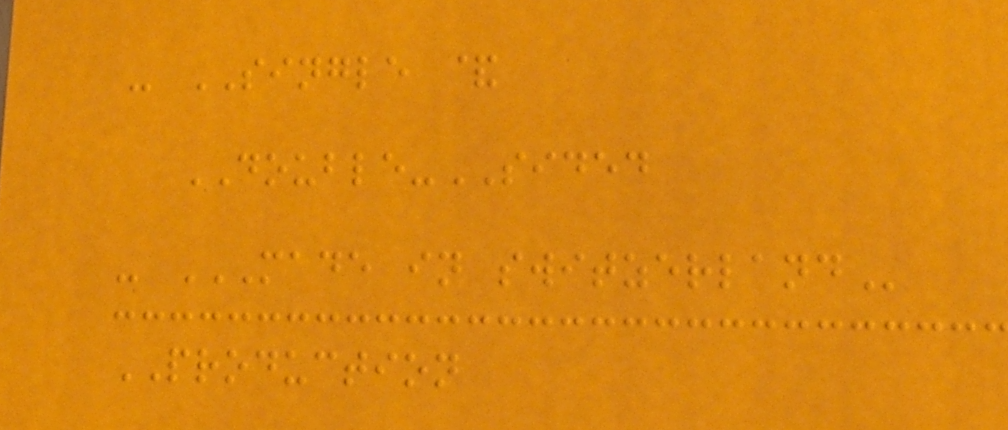- SINGLE &
DOUBLE-SIDED
- MADE IN SWITZERLAND
PRODUCTION
